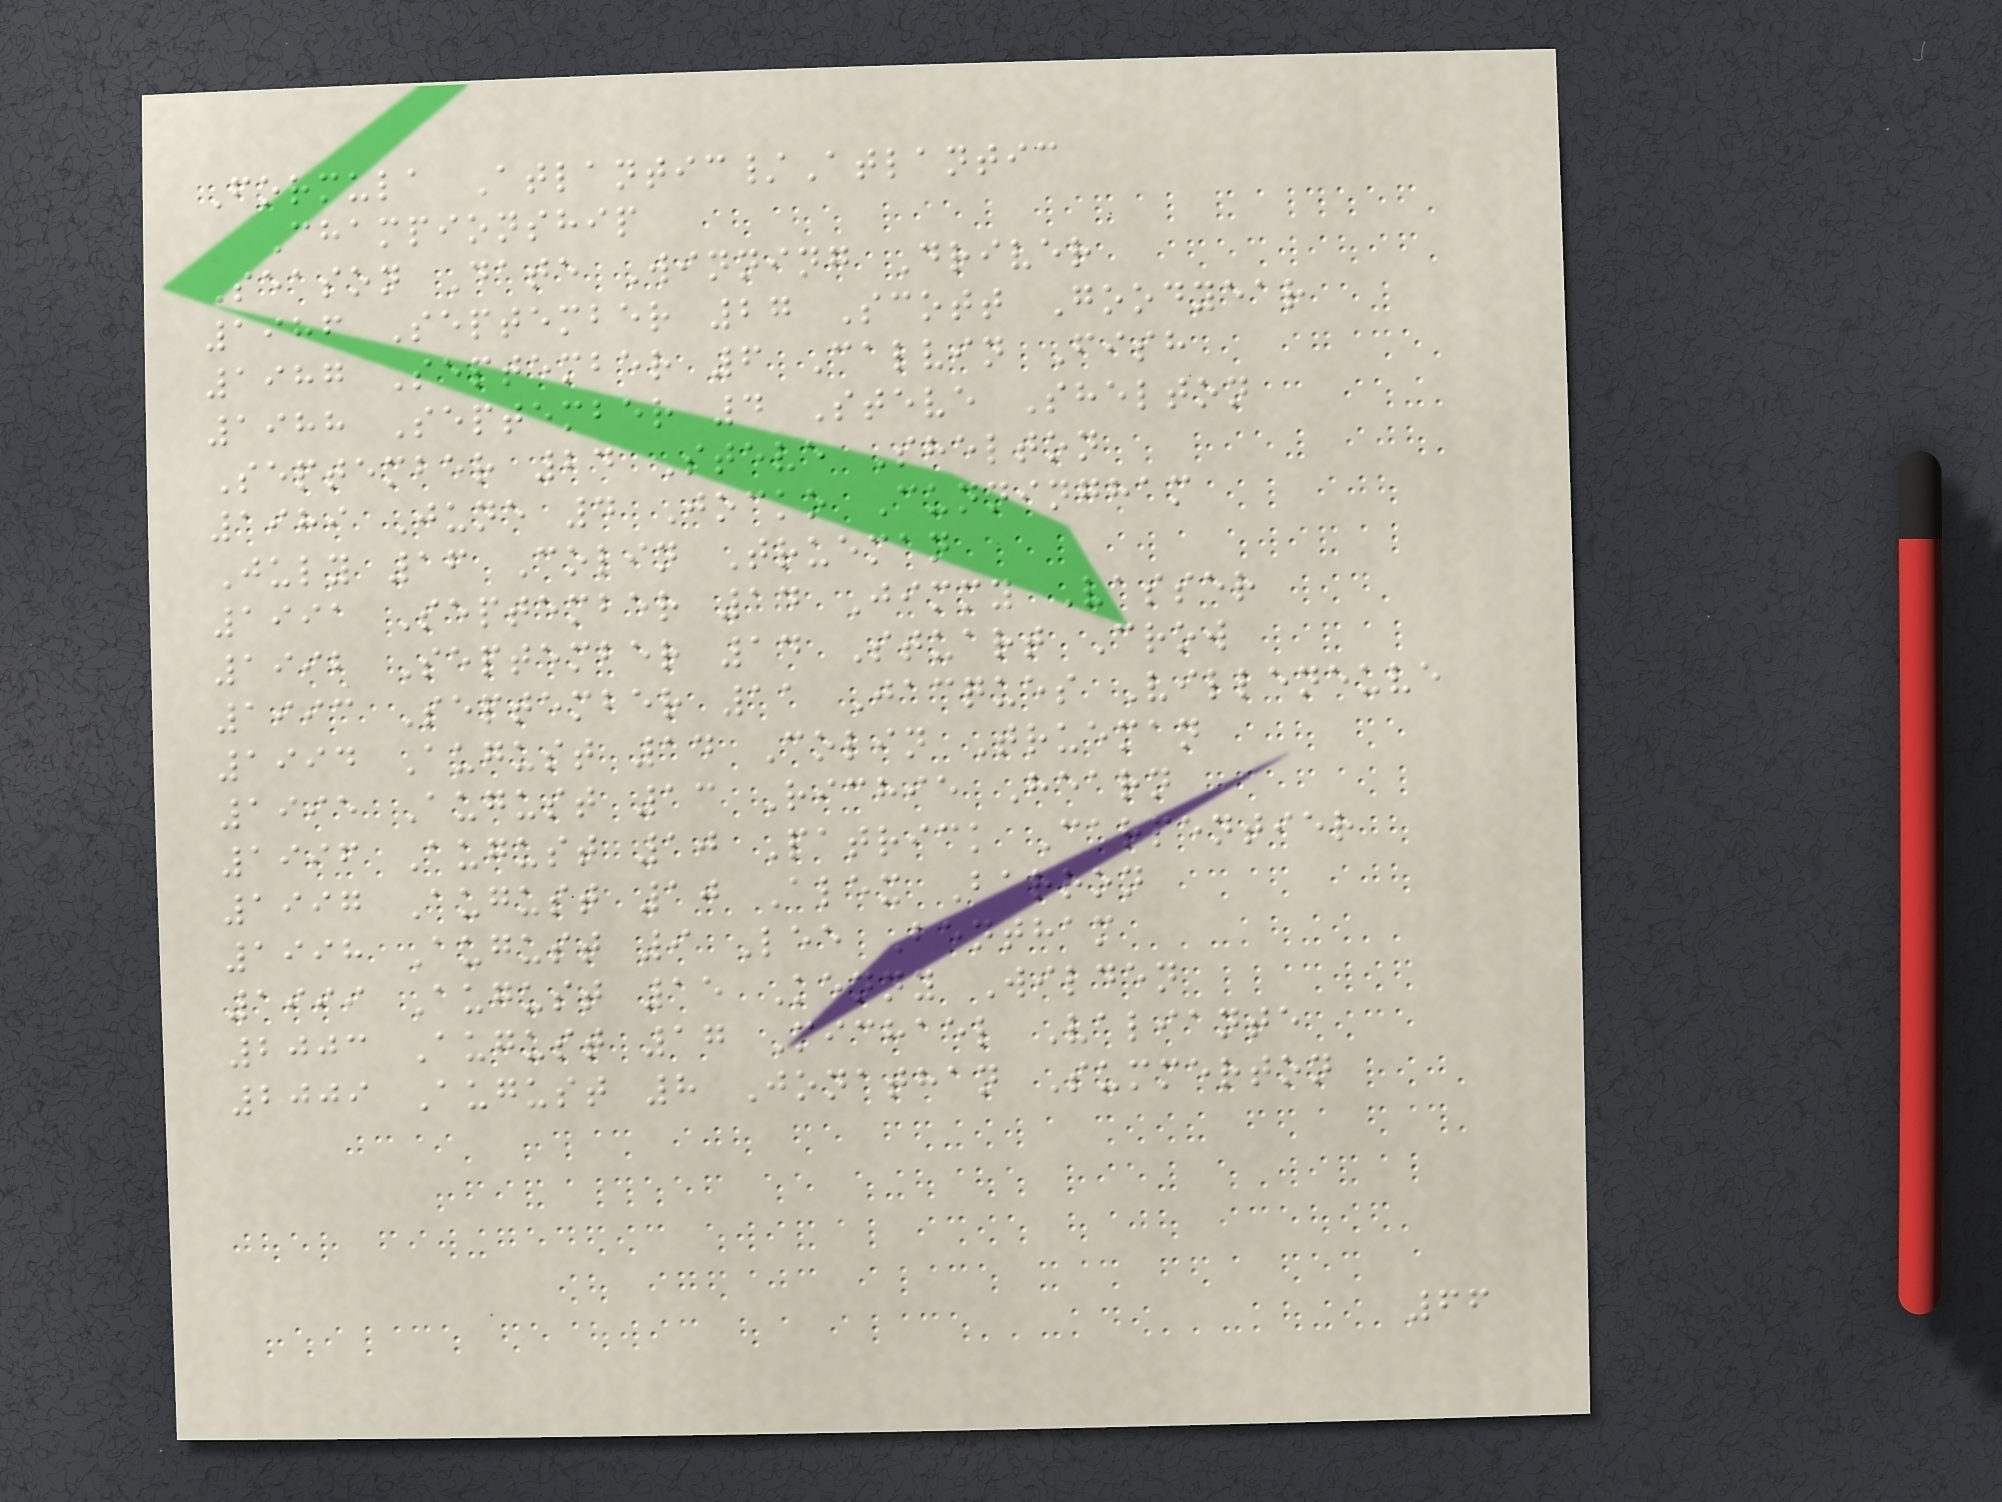Formula Atlantic/Atlantic
Championship
Season Date Winning Driver
1986 September 27 Scott Goodyear
1987 September 6 Calvin Fish
1988 September 4 Steve Shelton
September 24 Steve Shelton
1989 June 4 Jocko Cunningham
July 16 Colin Trueman
1991 September 14 Jimmy Vasser
1992 September 14 Stuart Crow
1993 September 11 Jacques Villeneuve
1994 August 14 Colin Trueman
1995 August 13 Richie Hearn
1996 August 10 Patrick Carpentier
1997 August 10 Alex Barron
1998 August 9 Lee Bentham
1999 August 15 Kenny Wilden
2003 August 17 Michael Valiante
2009 August 8 Jonathan Summerton
66
